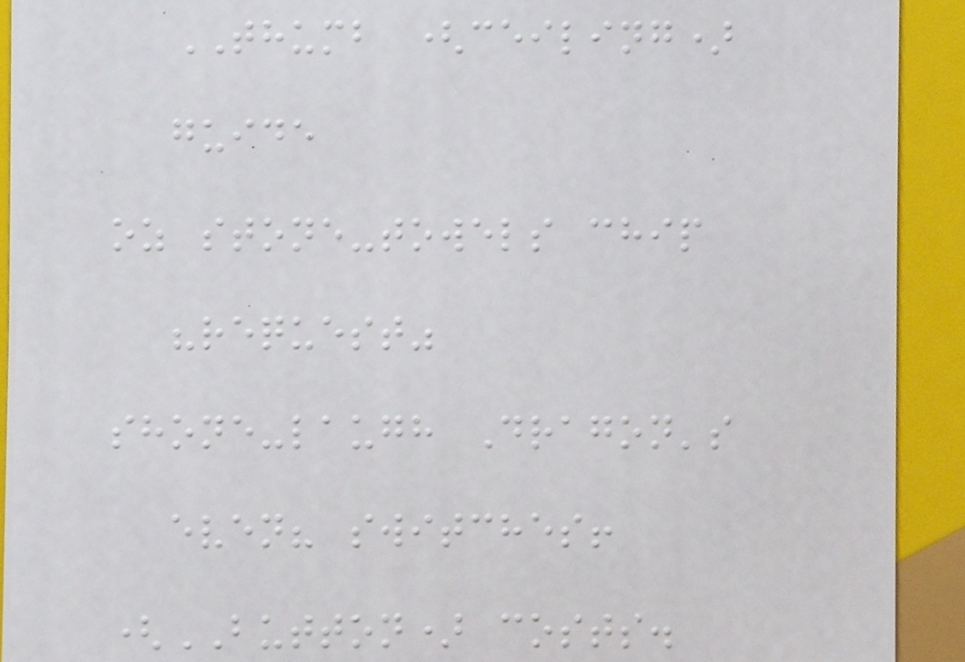THUMB (ceiling)
guide
oz stone-towels chip
"request"
shone-laugh Dragon's
even? switches!
(BUTTON) costs.
